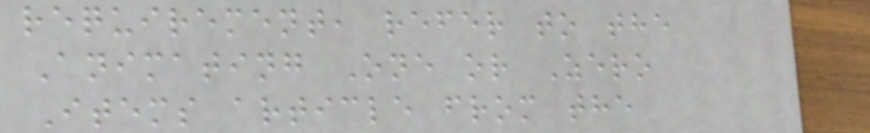requirement, refer to the
Animating One or Zero
Items article from the
